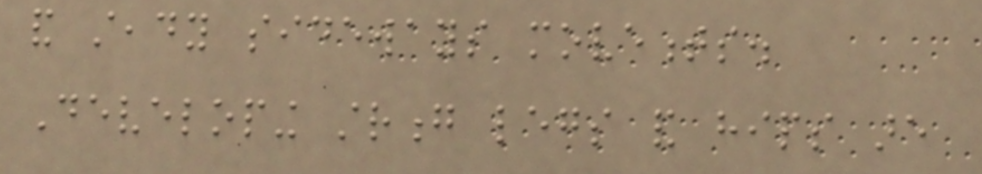and steady sideways movements.
Developing strong legs and hips are
